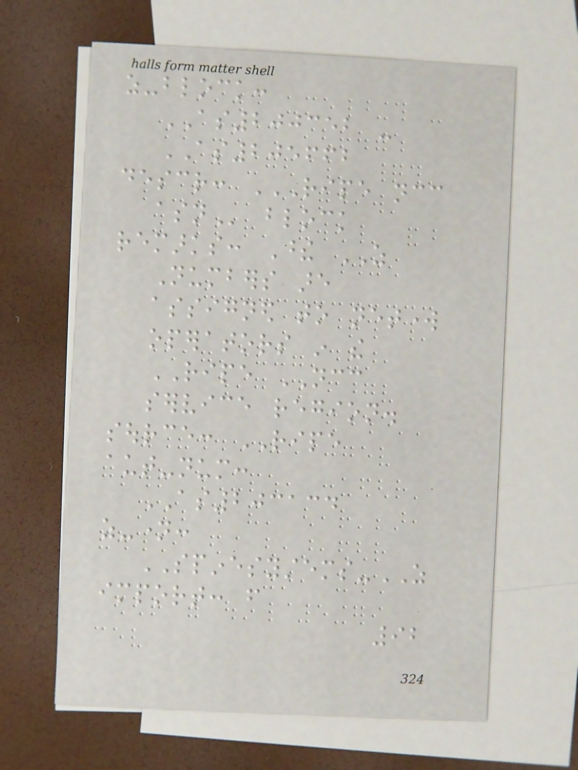as-block:
AS200352 -
AS205662
descr: RIPE NCC
ASN block
remarks: These AS
Numbers are
assigned to network
operators in the
RIPE NCC
service region.
source: RIPE
aut-num:
AS203134
as-name:
SPINESYSTEMS-AS
import: from
92
